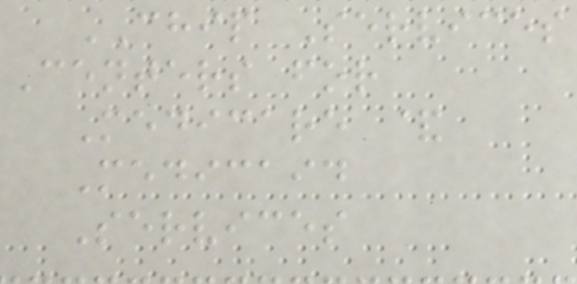CHIP Services
Centers for
Medicare &
Medicaid
Services
